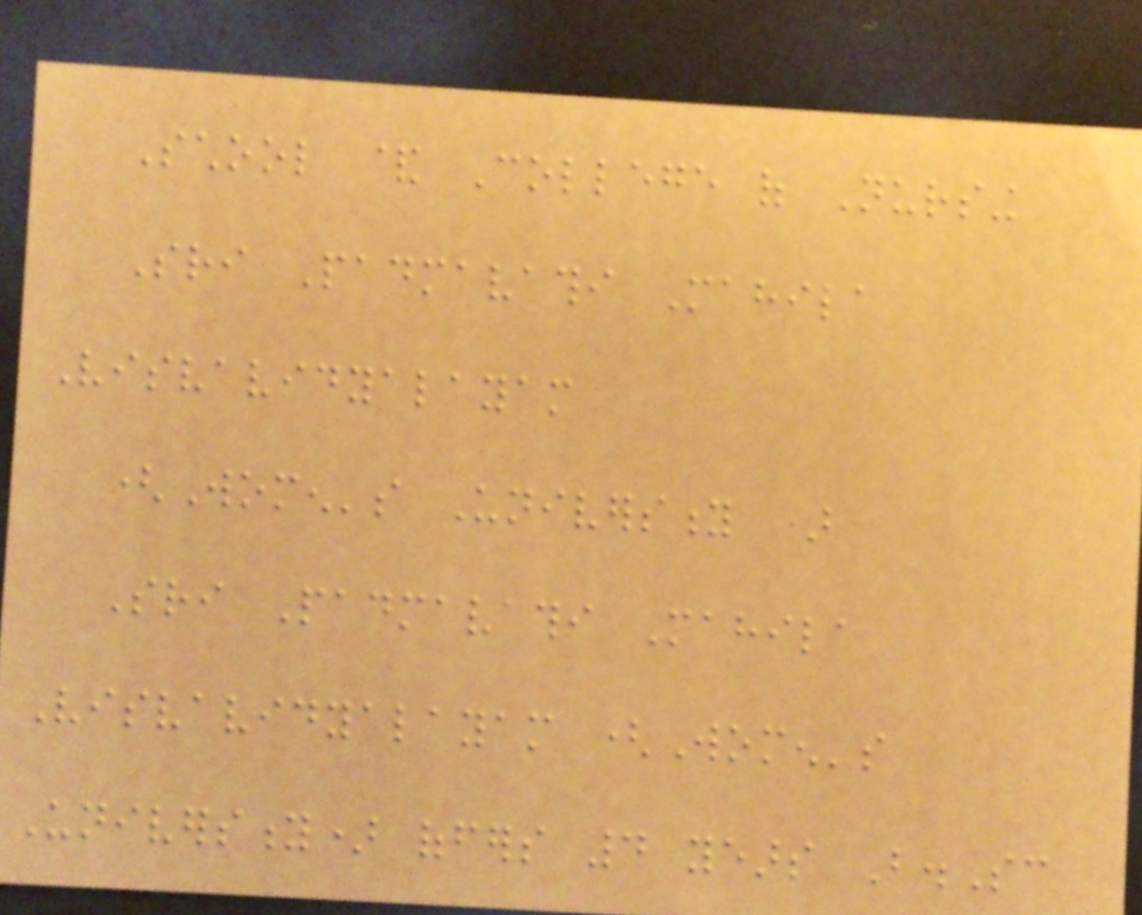School & College of Nursing
Sri Padmavathi Mahila
Visvavidyalayam
(Women's University )
Sri Padmavathi Mahila
Visvavidyalayam (Women's
University) offers 4 years B.Sc
